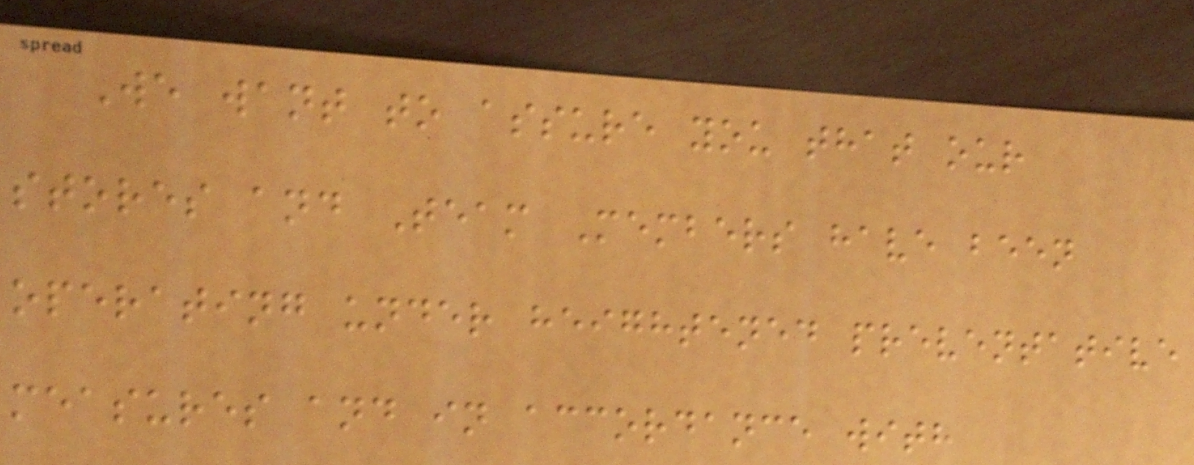We want to assure you that our
stores and Team Members have been
operating under heightened preventative
measures and in accordance with
